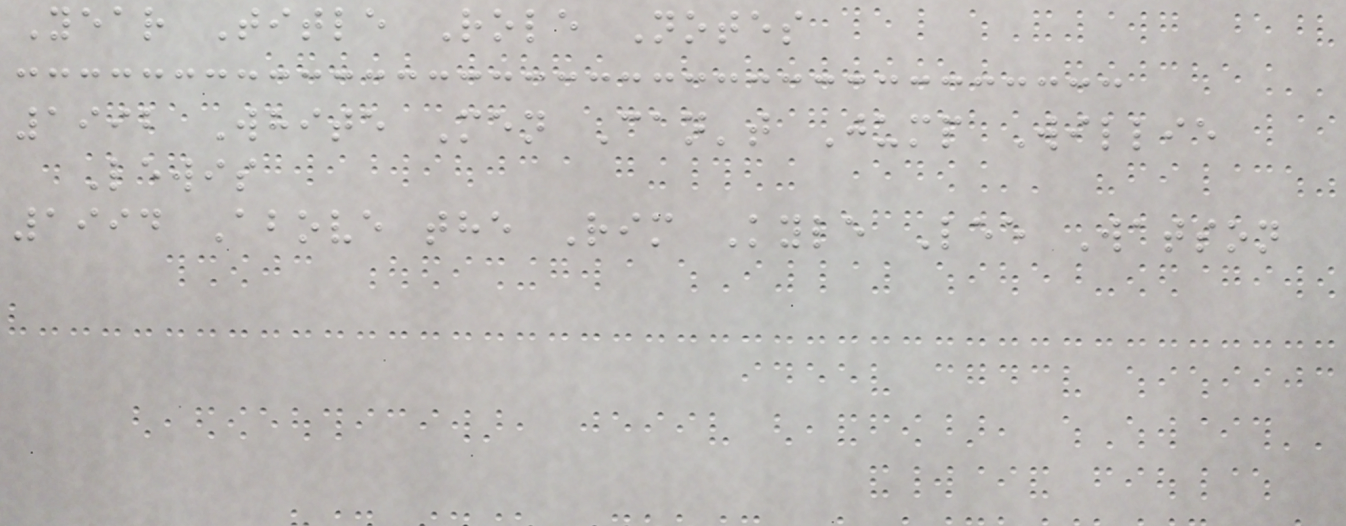Year Title Role Notes
1992 White Men Can't Jump Willie
Lewis
1994 Above the Rim Kyle Lee Watson
